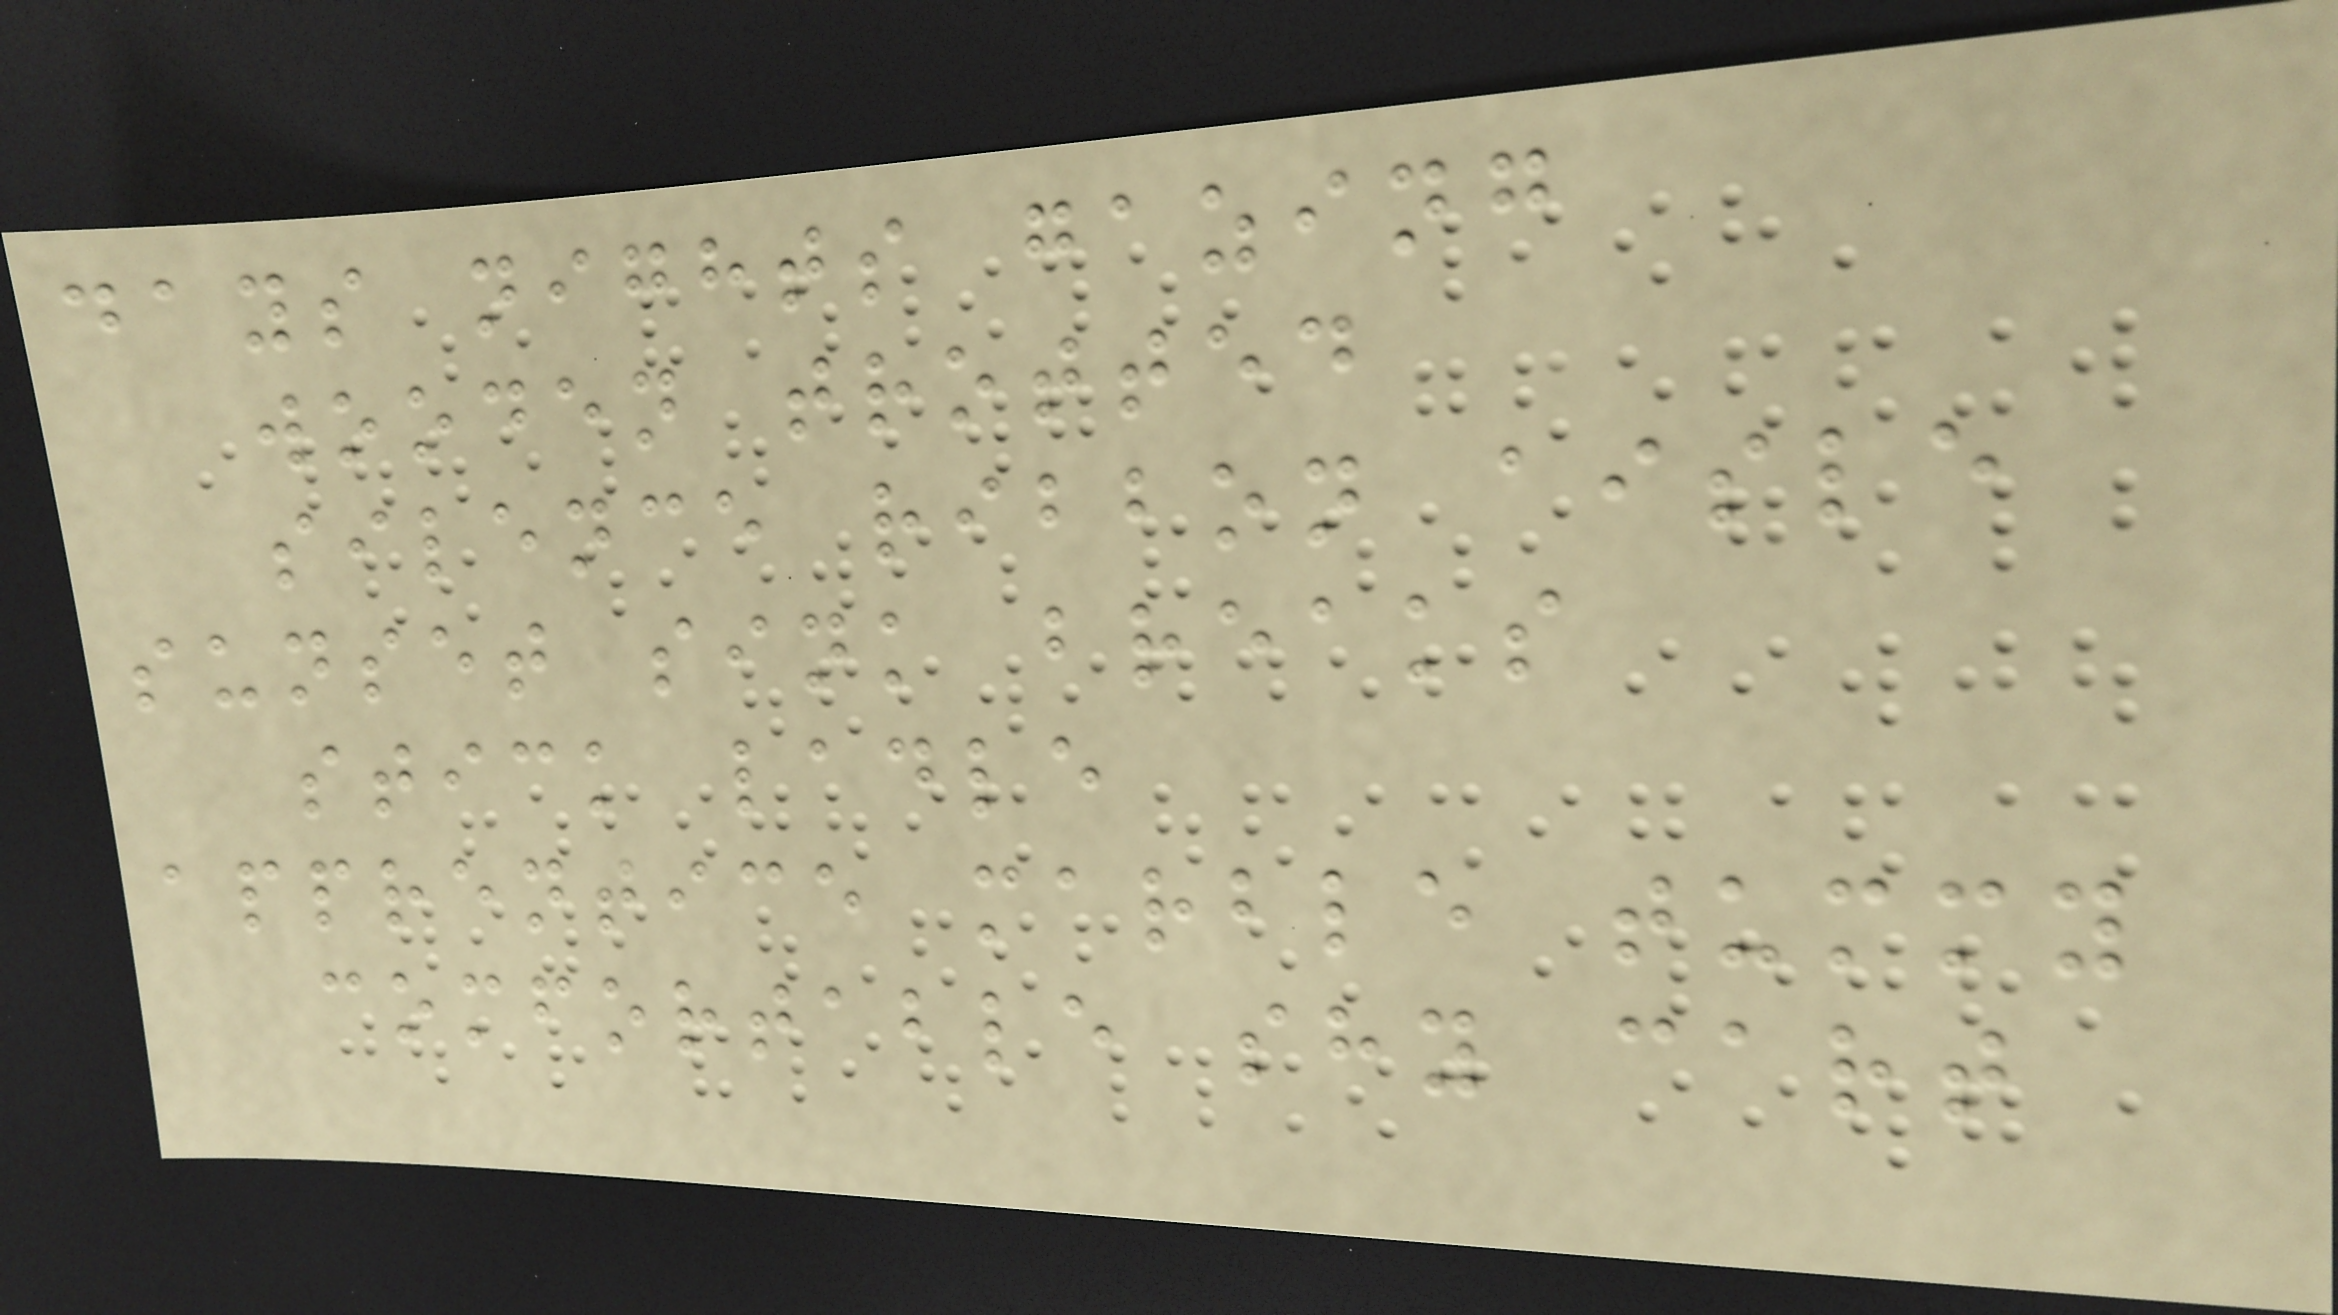days nights gazing
wooden trotted
silence ribbon aisle
sunset sink breaks
stick ladle
apprentice marble tummy
comfortable shy cart
